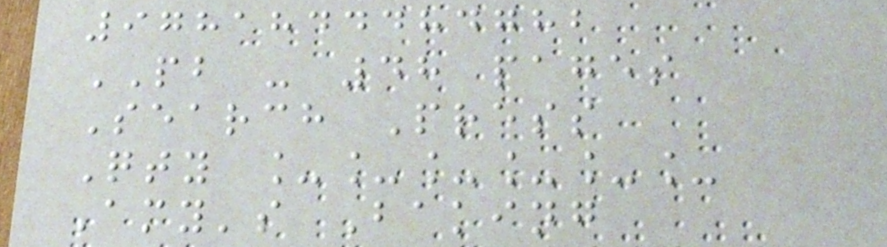9781844484782
PB - 48 pages
Search Press
Qty ______
Amy's Baking
